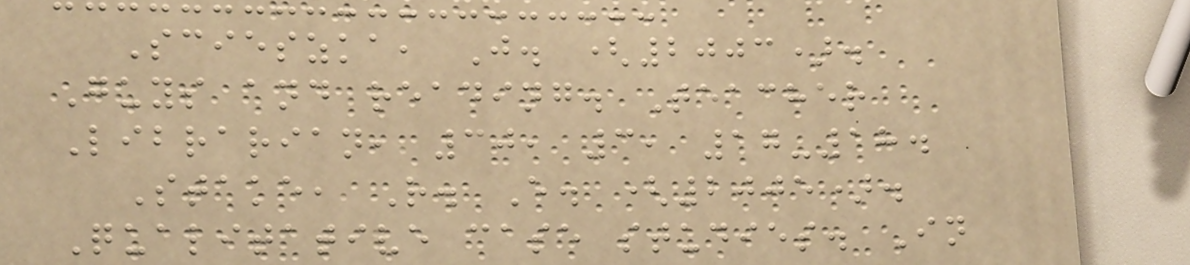Scieszka, J. (2003).
Guys and reading. Teacher
Librarian, 30, 3, 17-18.
Stake, R. E. (2005).
Qualitative case studies. In
